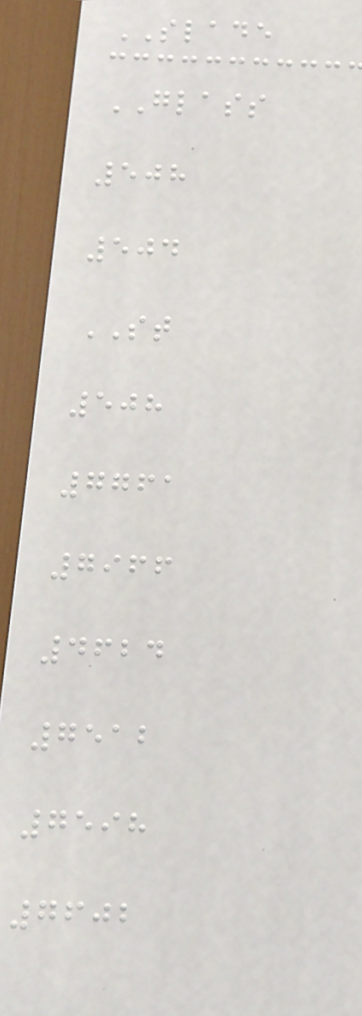SLADE
GLASS
508
504
ST
508
7761
7966
4624
7512
7598
7602
